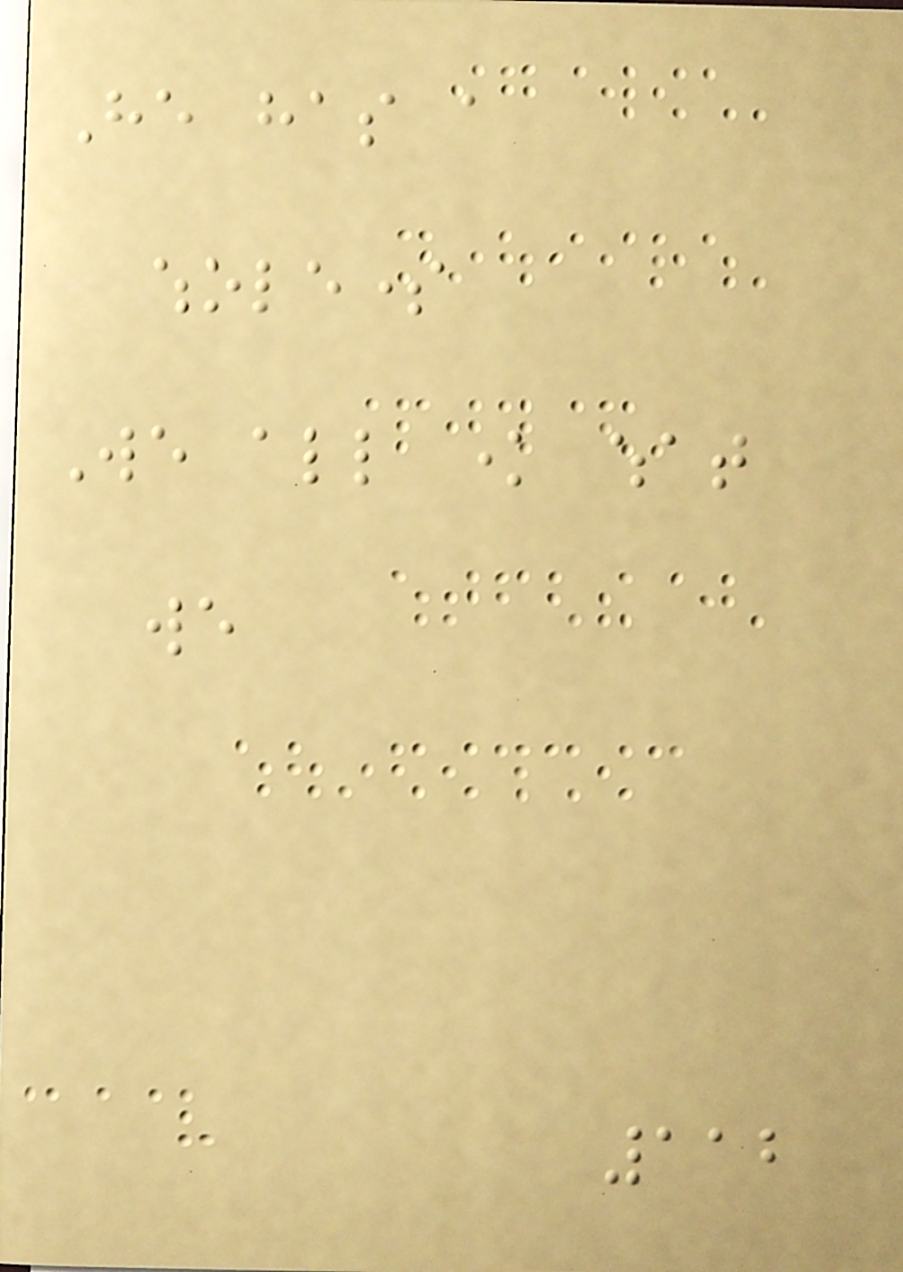He has a
wholesome
We all know what
we
112
